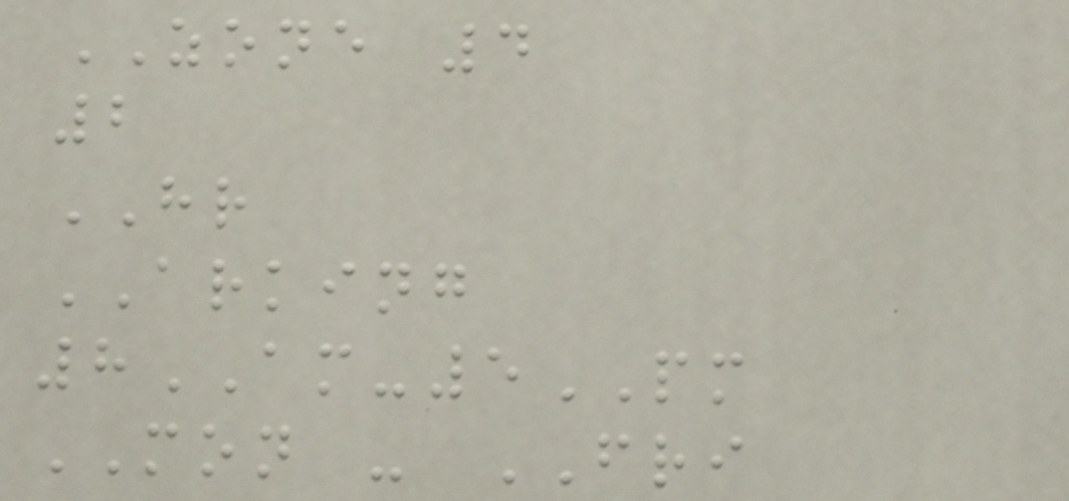ZONE 4
2
HR
ARKING
8AM-5PM
MON - FRI
